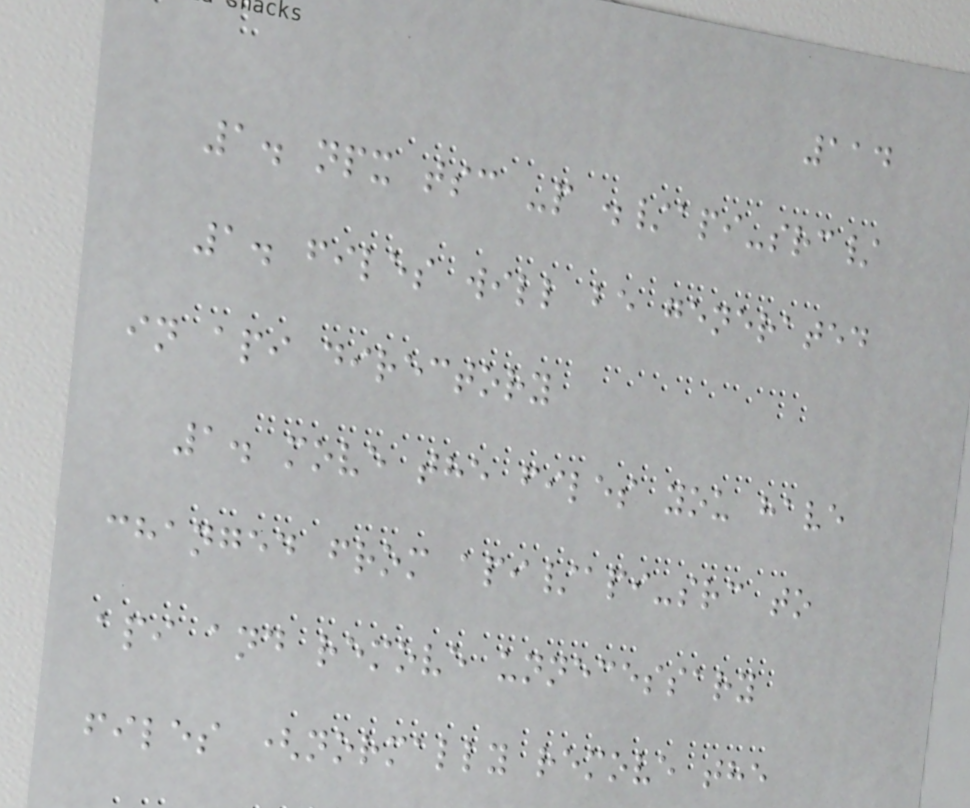114
1. npx tsc -p ./api-src/
1. files will be generated
in api directory
1. move the files you have
changed from api/api-src to
api and remove unnecessary
files (normally remove the
